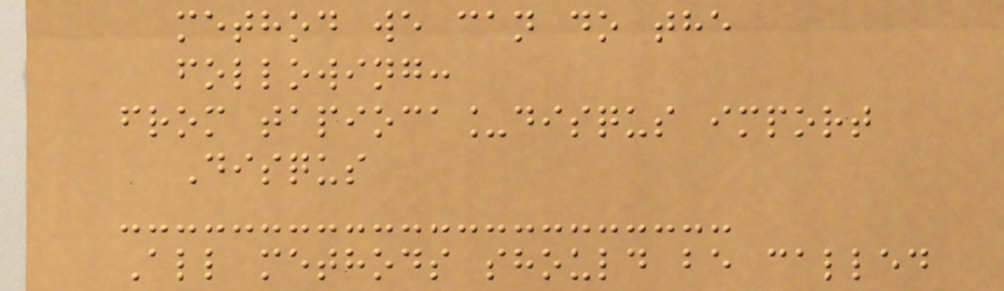method we can do the
following:
from tapioca_disqus import
Disqus
All methods should be called
